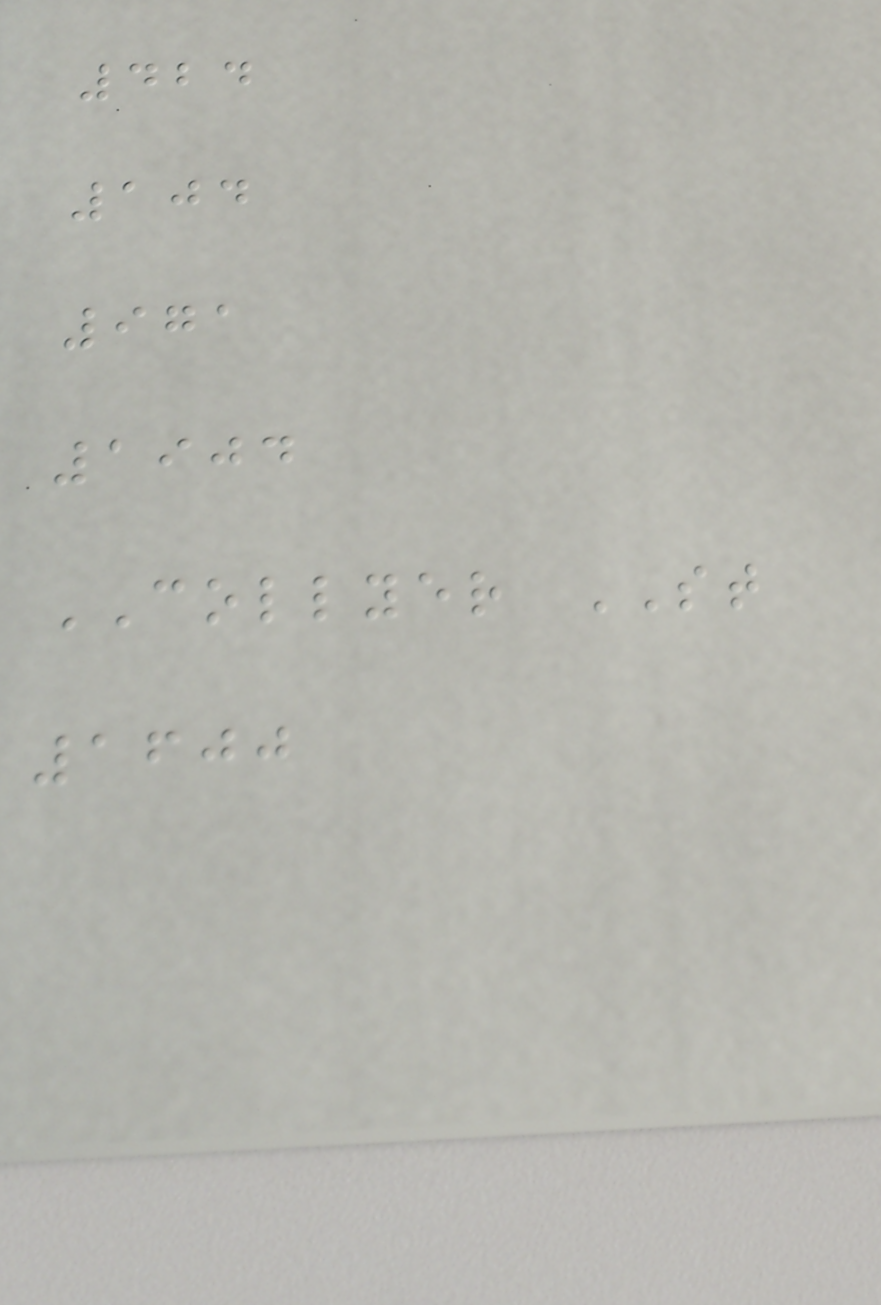424
104
971
1904
COLLYER ST
1600
